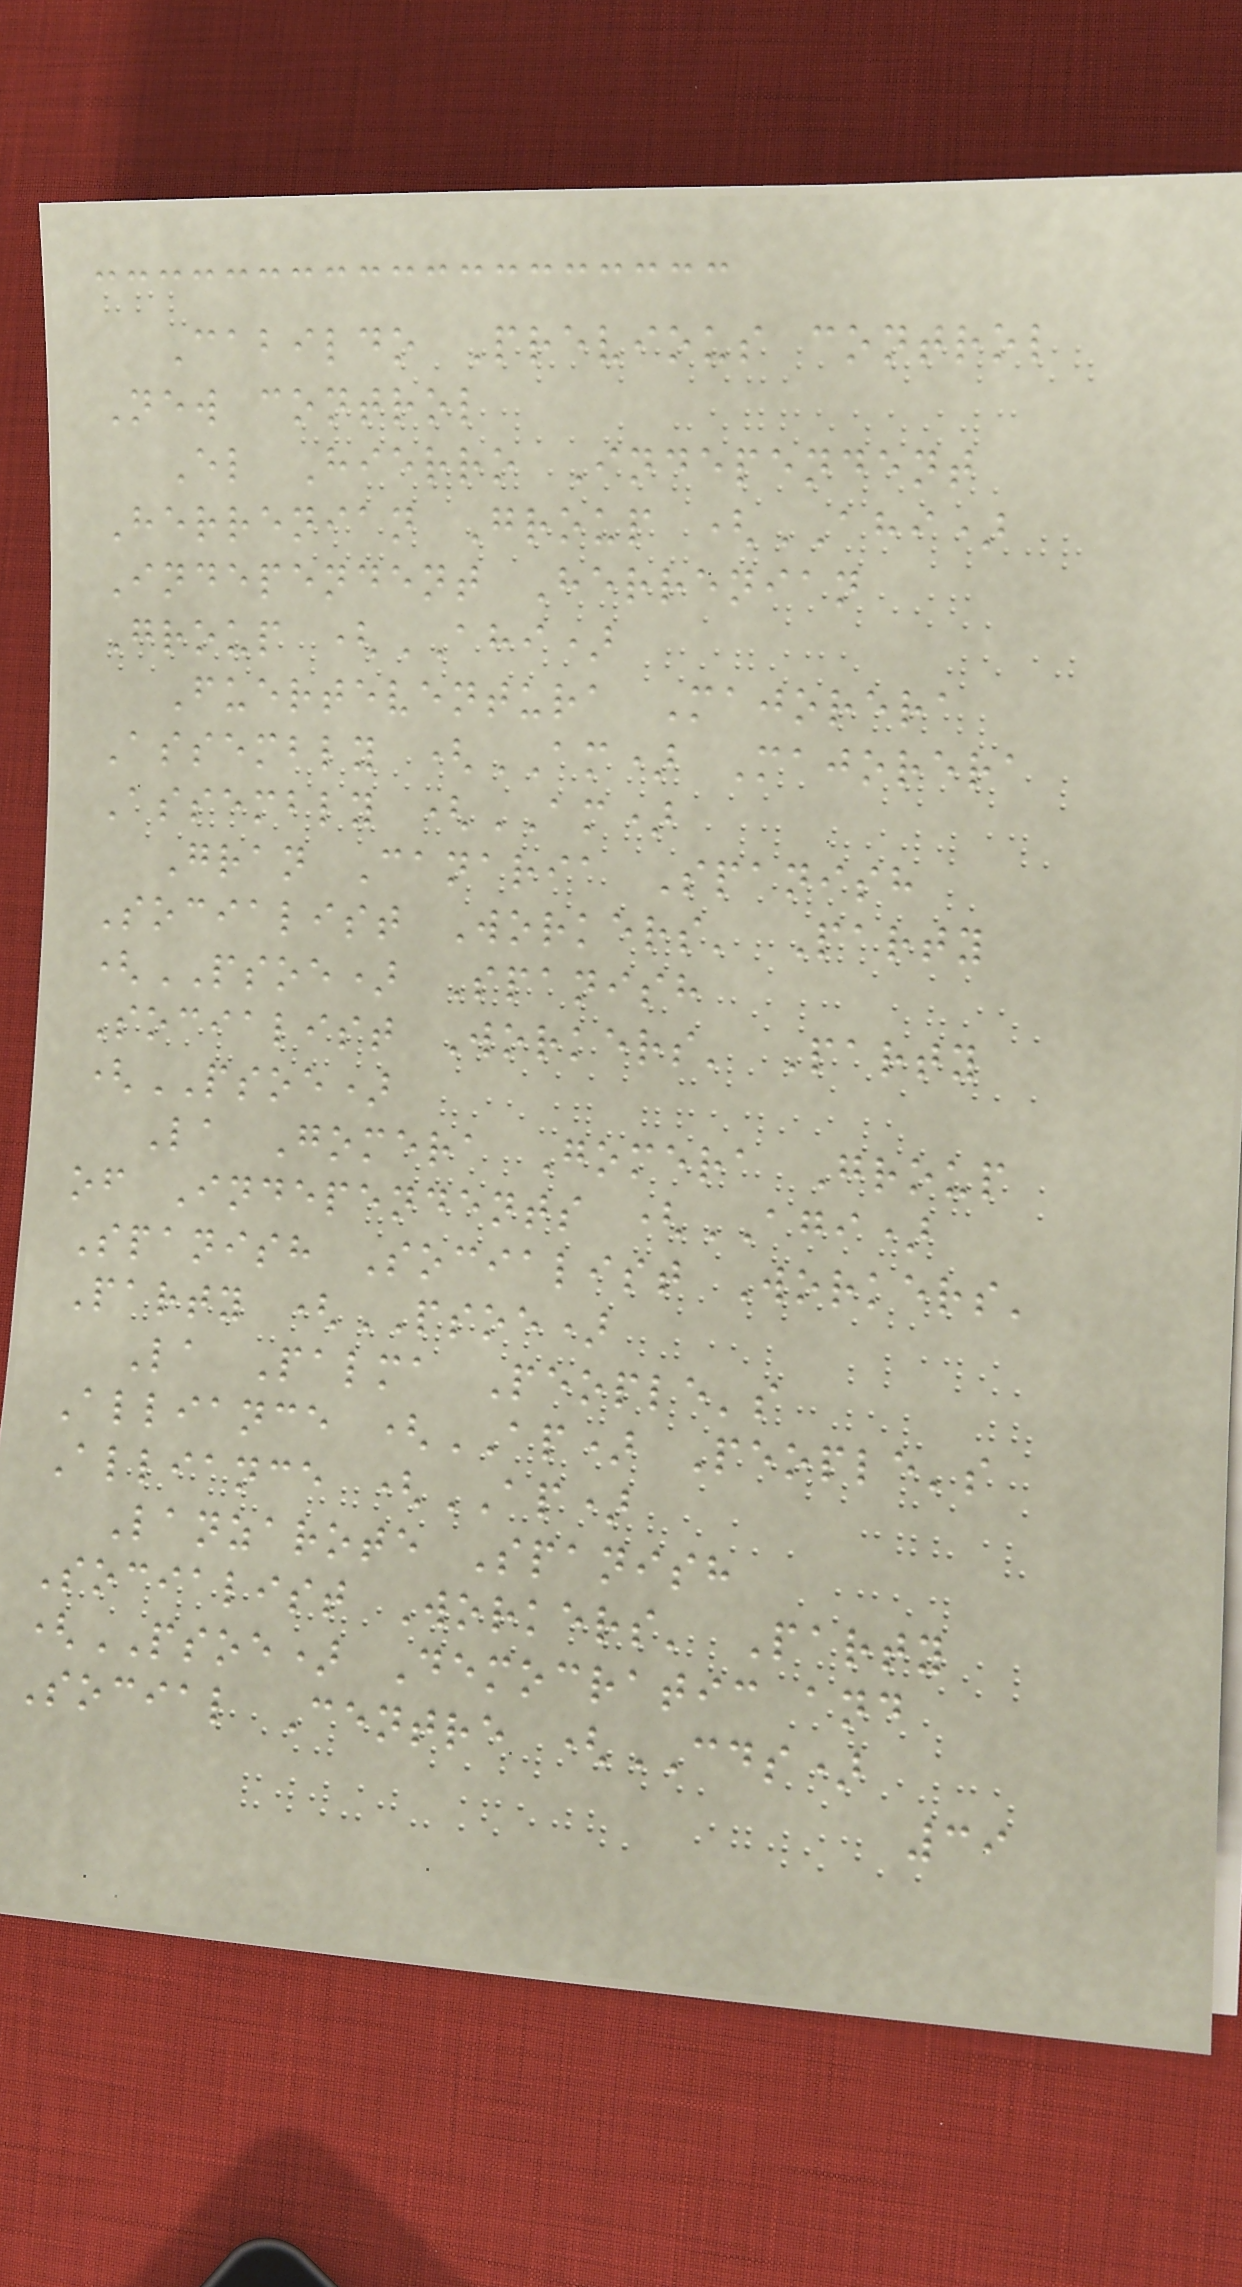Cabildo Previous control
New control
El Hierro Independent
Herrenian Group (AHI)
Independent Herrenian
Group (AHI)
Fuerteventura Majorera
Assembly (AM) Majorera
Assembly (AM)
Gran Canaria Spanish
Socialist Workers' Party
(PSOE) Spanish
Socialist Workers' Party
(PSOE)
La Gomera Gomera Group
of Independents (AGI)
Spanish Socialist Workers'
Party (PSOE)
La Palma People's
Alliance (AP) People's
Alliance (AP)
Lanzarote Spanish
Socialist Workers' Party
(PSOE) Democratic and
Social Centre (CDS)
39
